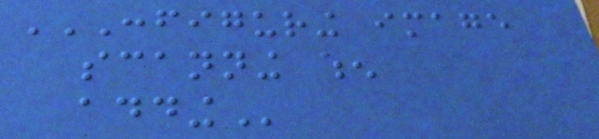CONFIGURING IMAGE
SCANNING WHEN
ADDING
